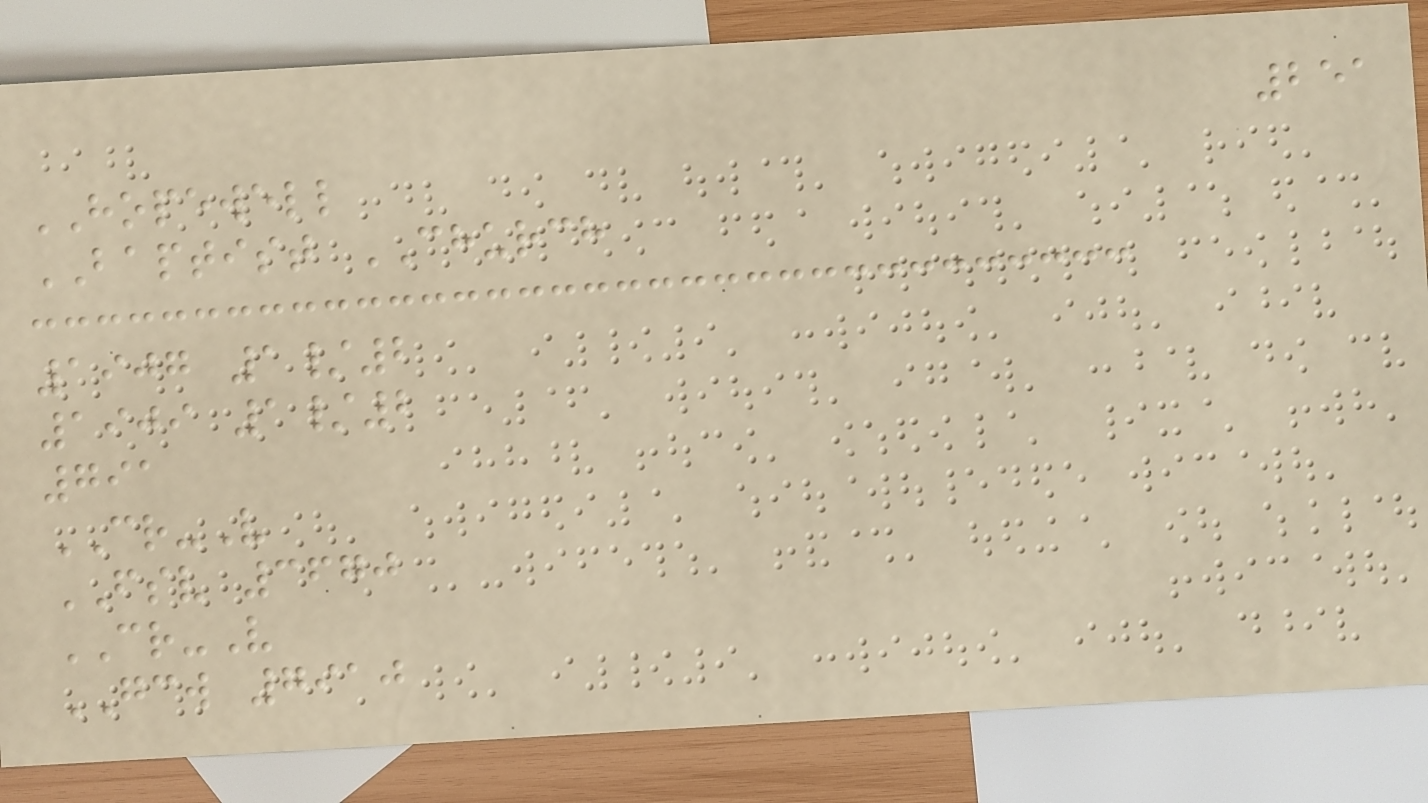251
HOPEWELL
BAPTIST CHURCH
1907 1/2
1909 1/2
791
CR-V
FSV 3670
CR-V
GCW 7910
